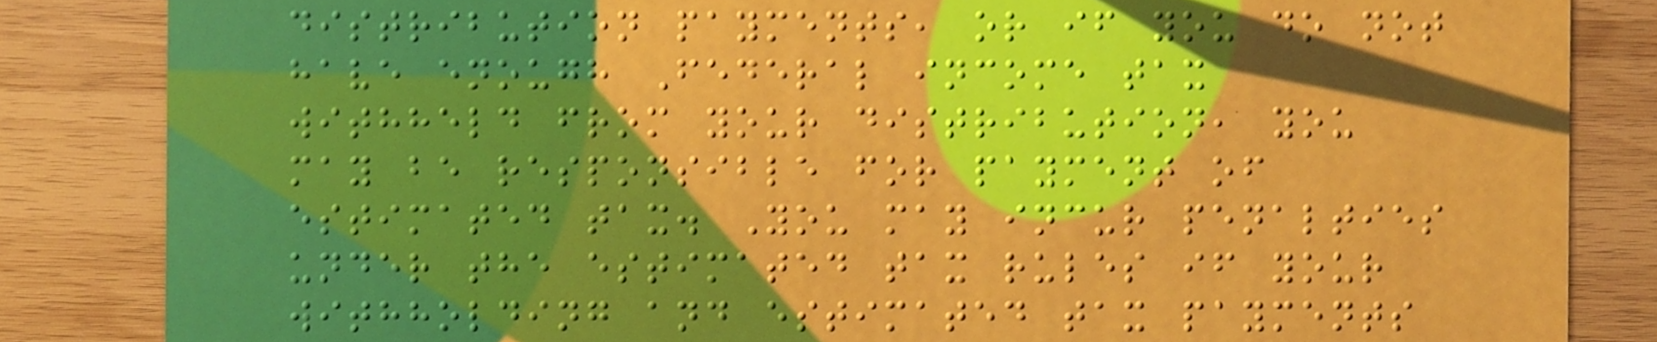distribution payments, or if you do not
have enough Federal income tax
withheld from your distribution, you
may be responsible for payment of
estimated tax. You may incur penalties
under the estimated tax rules if your
withholding and estimated tax payments
